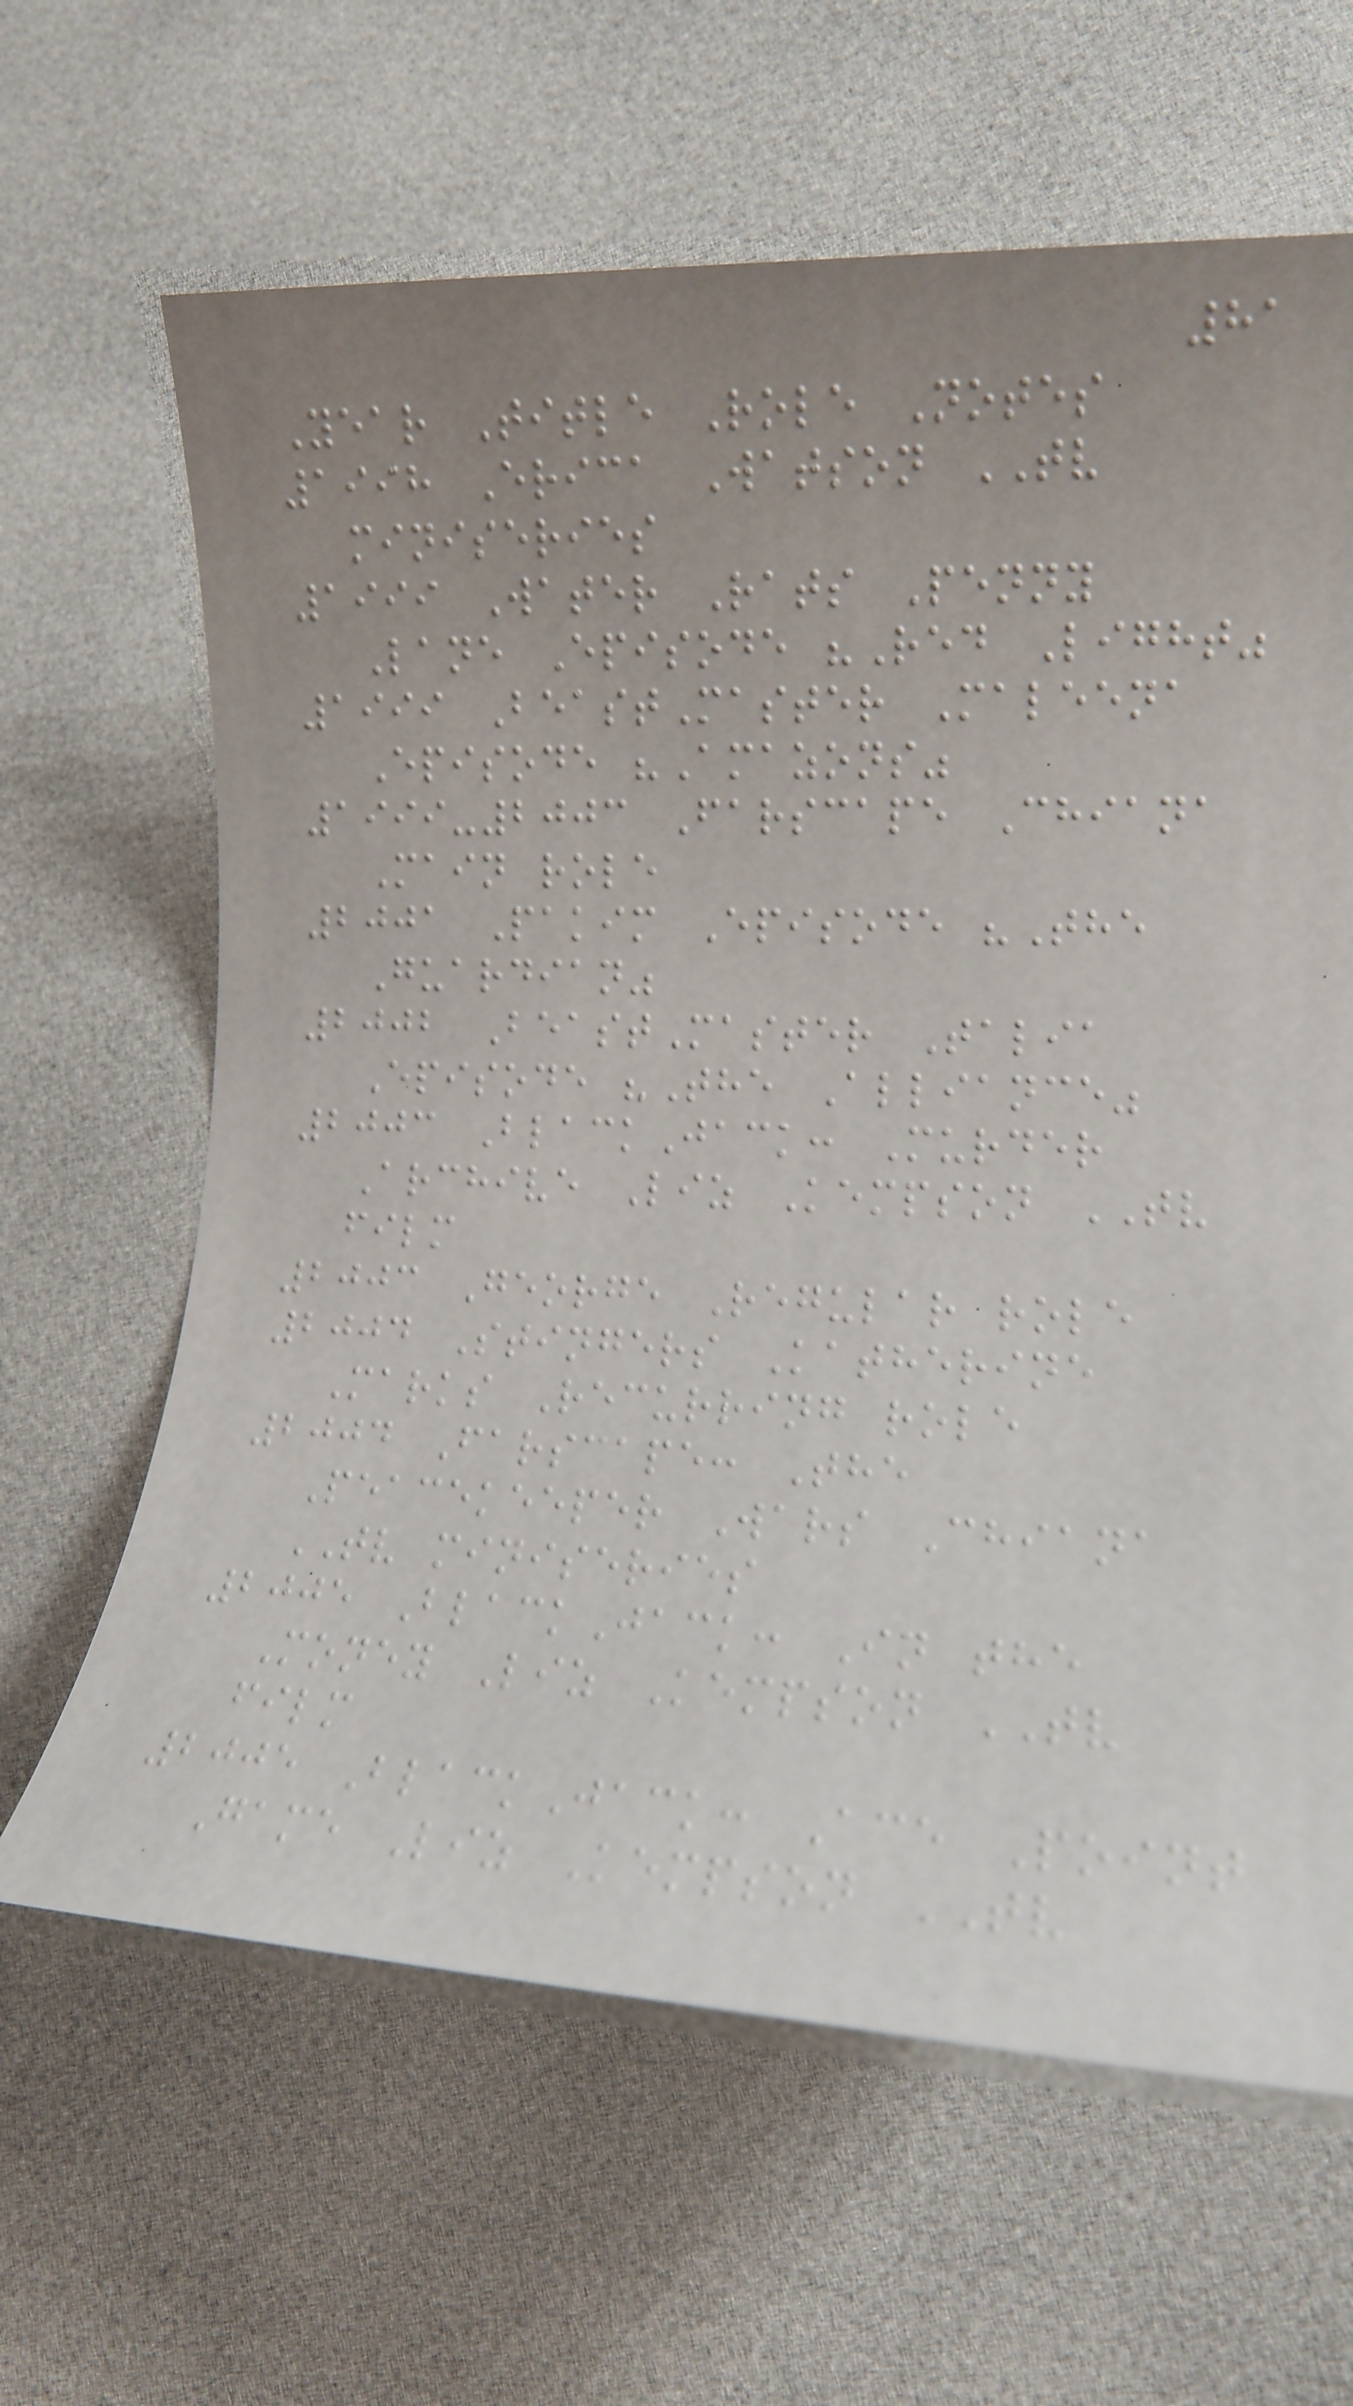81
Year Title Role Notes
1998 Erica Watson TV
miniseries
1999 Water Rats Penny
Lane Episode "Red Light"
1999 BeastMaster Maleena
Episode "Amazons"
1999-2003 Farscape Chiana
Main role
2001 Pakim Episode "The
Guardian"
2002 BeastMaster Talia
Episode "The Alliance"
2003 BlackJack: Murder
Archive Liz Kempson TV
film
2003 George Regular role
2004 Stingers Katherine
Marks Recurring role
2004 Farscape: The
Peacekeeper Wars Chiana
TV miniseries
2005 BlackJack: In the
Money Liz Kempson TV
film
2005 BlackJack: Ace Point
Game Liz Kempson TV
